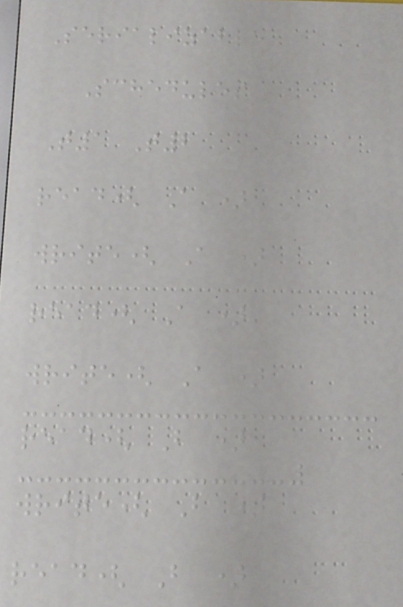Serializable
Schedules
T1 T2
read( A )
write( A )
read( A )
write( A )
read( B )
write( B )
read( B )
